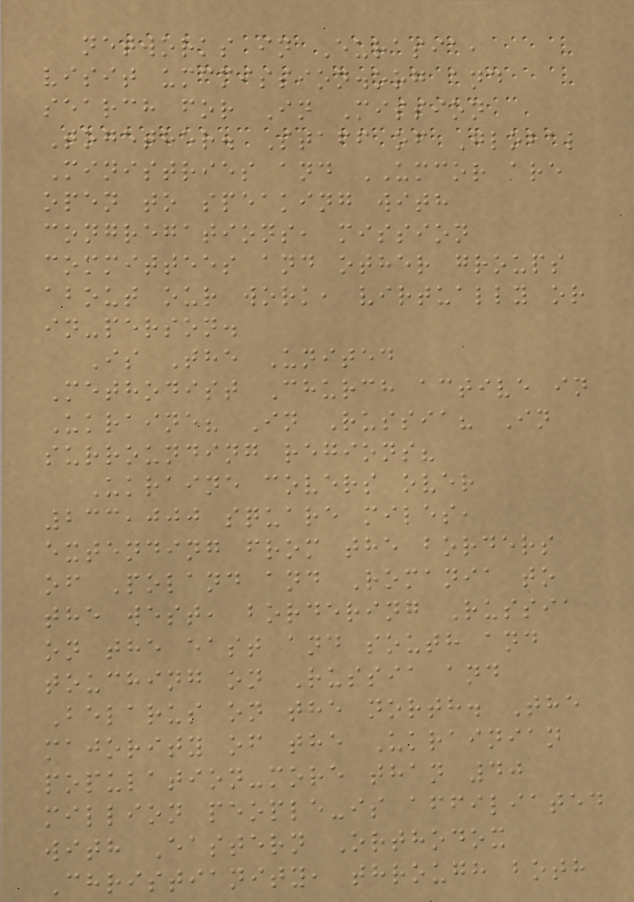networks in Eurasia,
visit umcmission.org and
search for In Mission
Together. Staff of Global
Ministries and UMCOR are
open to speaking with
congregations, mission
committees and other groups
about our work, virtually or
in-person.
Is The United
Methodist Church active in
Ukraine? In Russia? In
surrounding regions?
Ukraine covers over
233,000 square miles,
extending from the borders
of Poland and Romania to
the west, bordering Russia
on the east and south and
touching on Russia and
Belarus on the north. The
majority of the Ukrainian
population-more than 40
million people-is affiliated
with Eastern Orthodox
Christianity, through both
